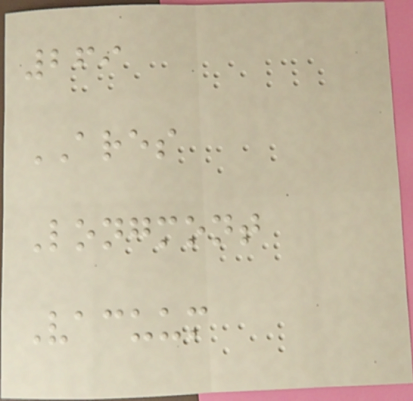269
ARES
Longmont
Vacuum
